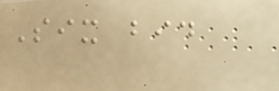Six bid
